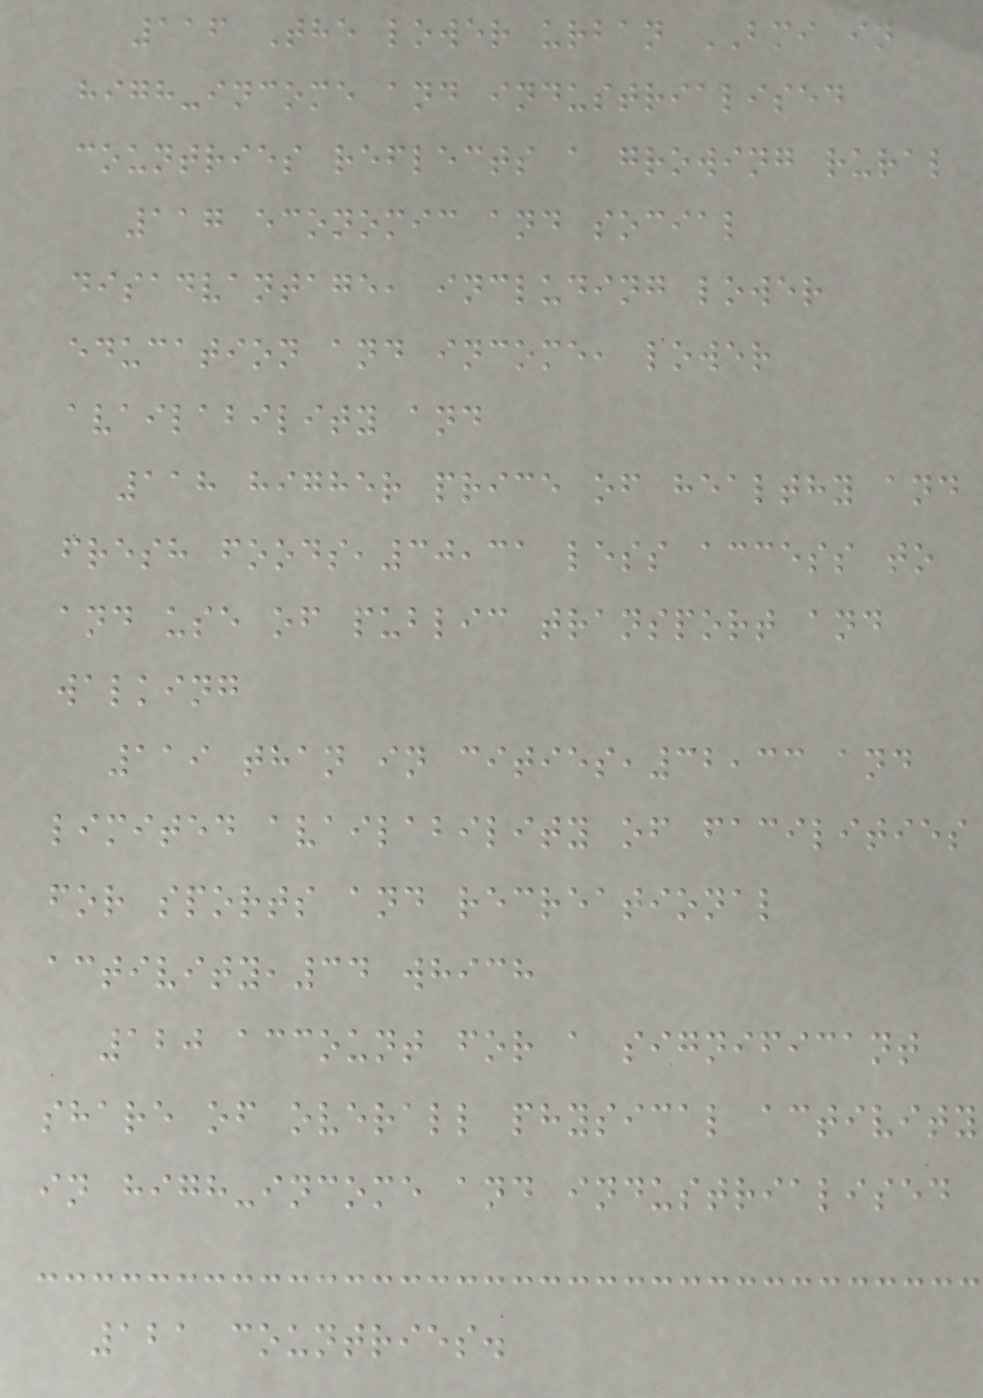116 The lower urban BMI in
high-income and industrialised
countries reflects a growing rural
117 economic and social
disadvantage, including lower
education and income, lower
availability and
118 higher price of healthy and
fresh foods,30,31 less access to
and use of public transport and
walking
119 than in cities,32,33 and
limited availability of facilities
for sports and recreational
activity,34 which
120 account for a significant
share of overall physical activity
in high-income and industrialised
121 countries.
